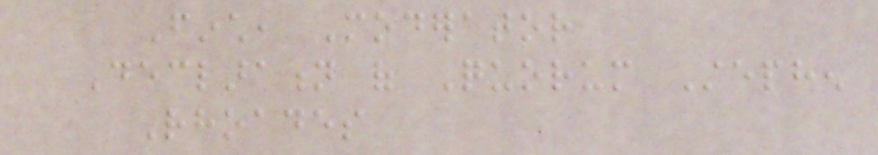Finch, Moderator
Declaration of Quorum Stephen
Rhoades
